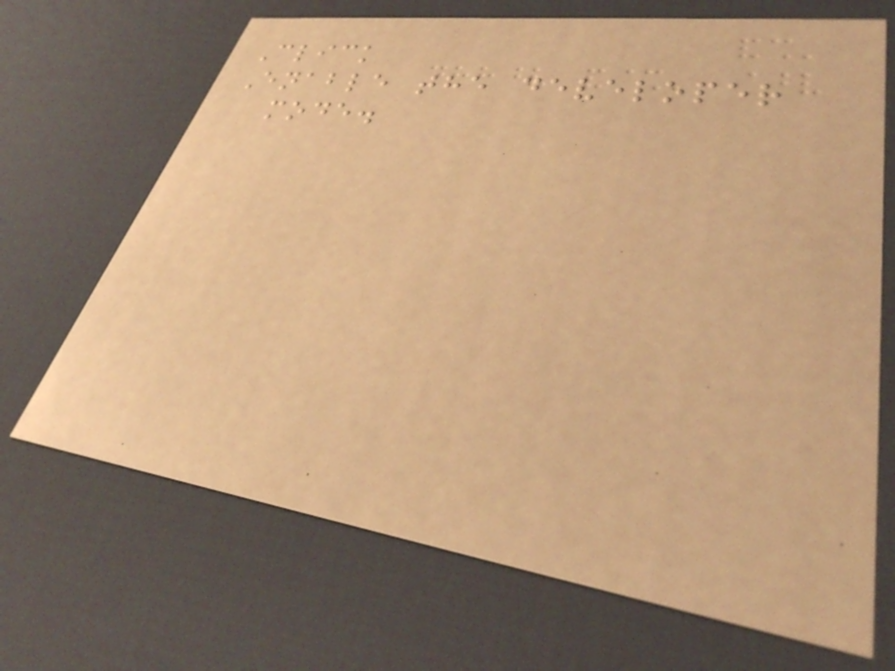Click
Enable the developer
mode.
